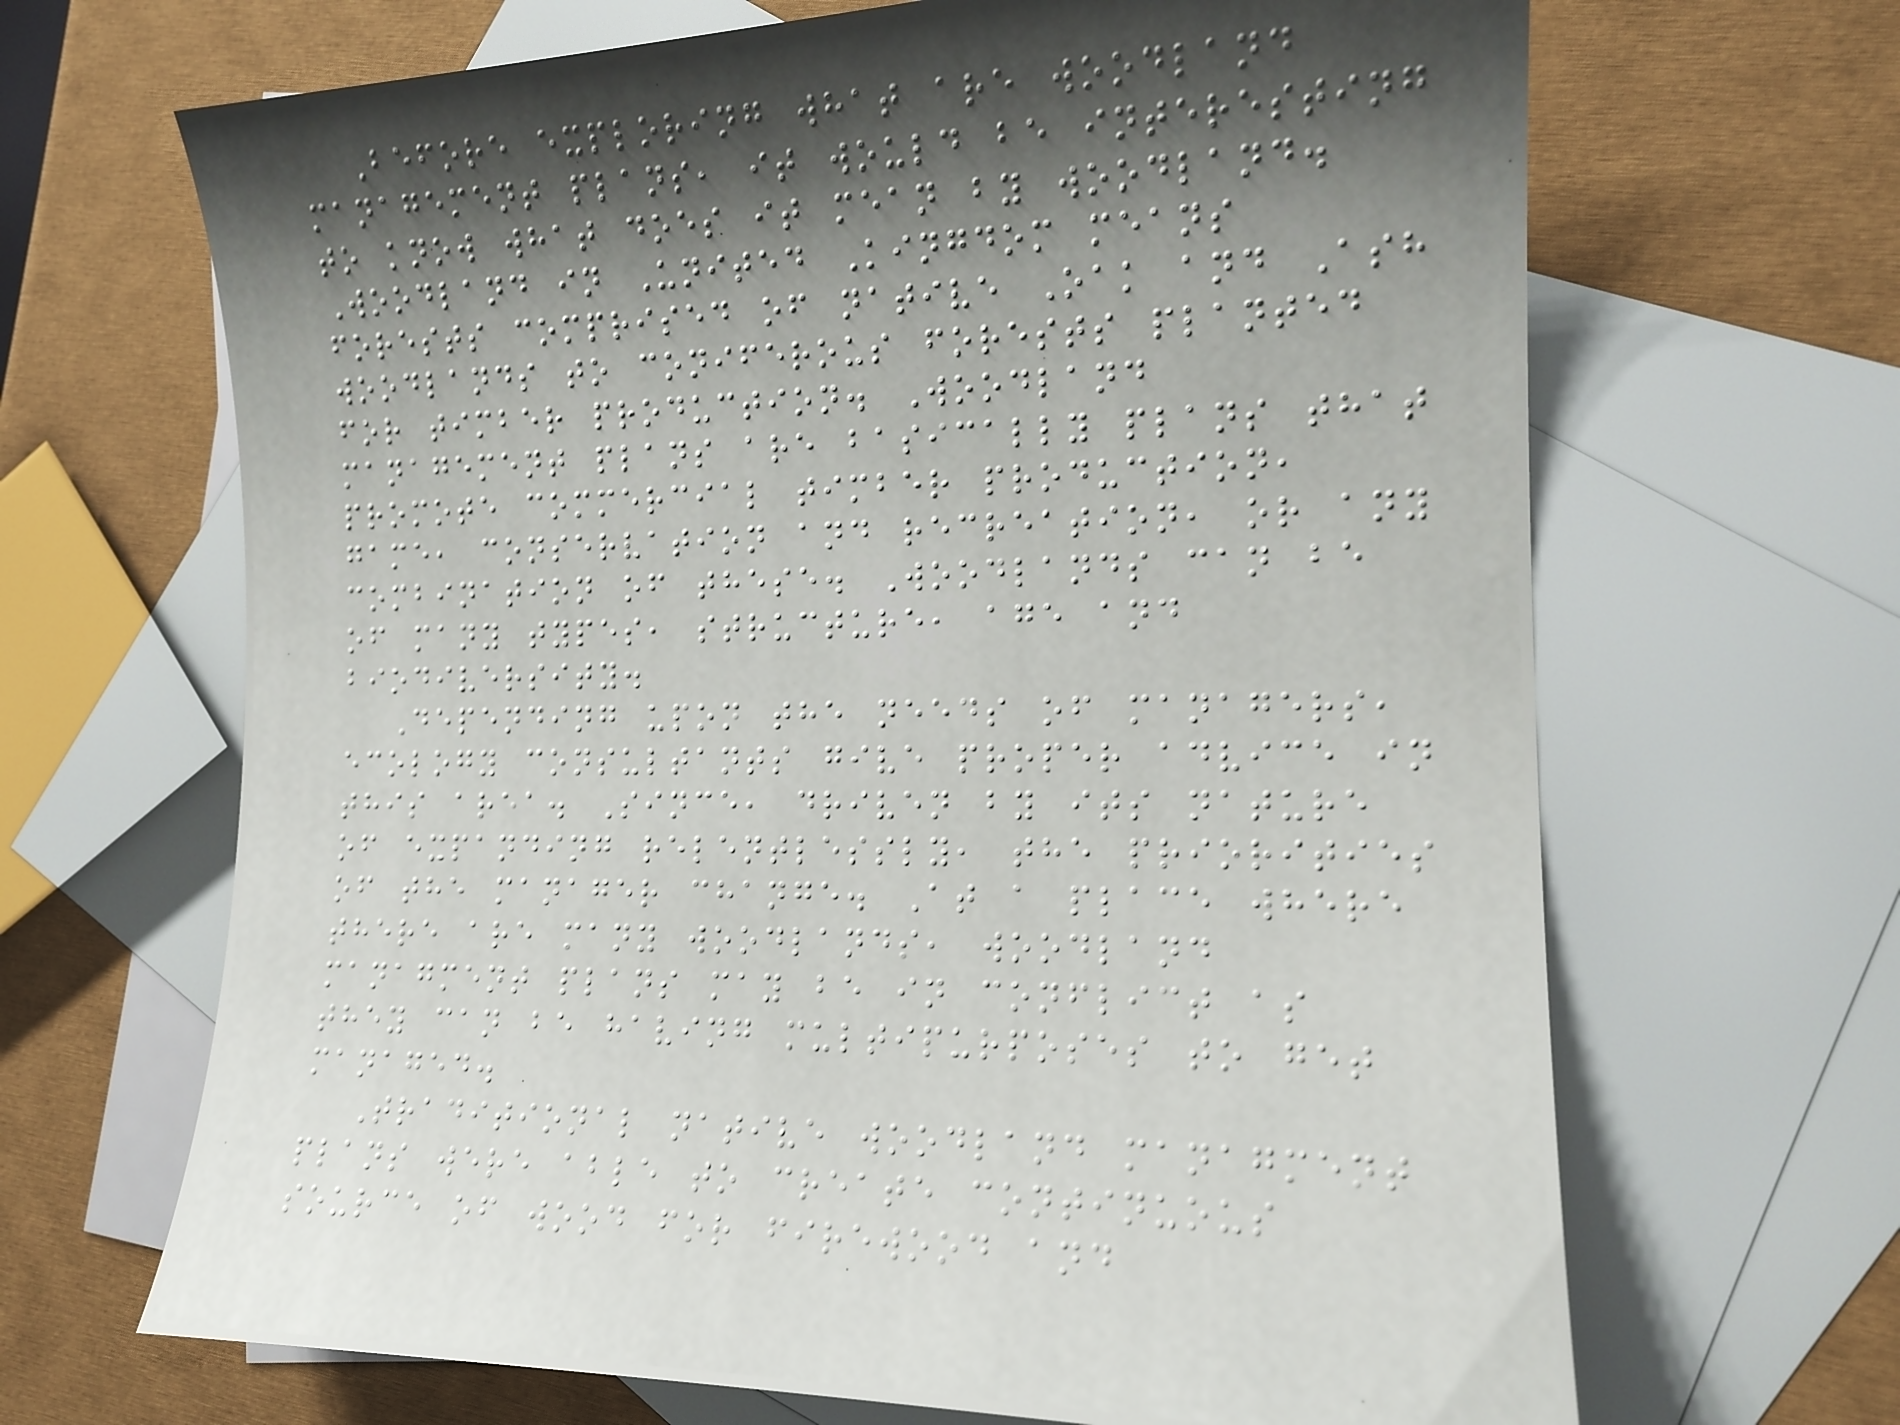Before exploring what are woodland
management plans, it would be interesting
to know what does it mean by woodland.
Woodland in United Kingdom means
forests comprised of native Oak and Ash
woodlands to coniferous forests planted
for timber production. Woodland
management plans are basically plans that
promote commercial timber production,
game, conservation and recreation, or any
combination of these. Woodlands can be
of many types, structure, age and
biodiversity.
Depending upon the needs of managers,
ecology consultants give proper advice in
this area. Since, driven by its nature
of expanding relentlessly, the priorities
of the manager change. At a place where
there are many woodlands, woodland
managment plans may be in conflict as
they can be having multipurposes to get
managed.
Traditional native woodland managment
plans were able to create continuous
source of wood for firewood and
